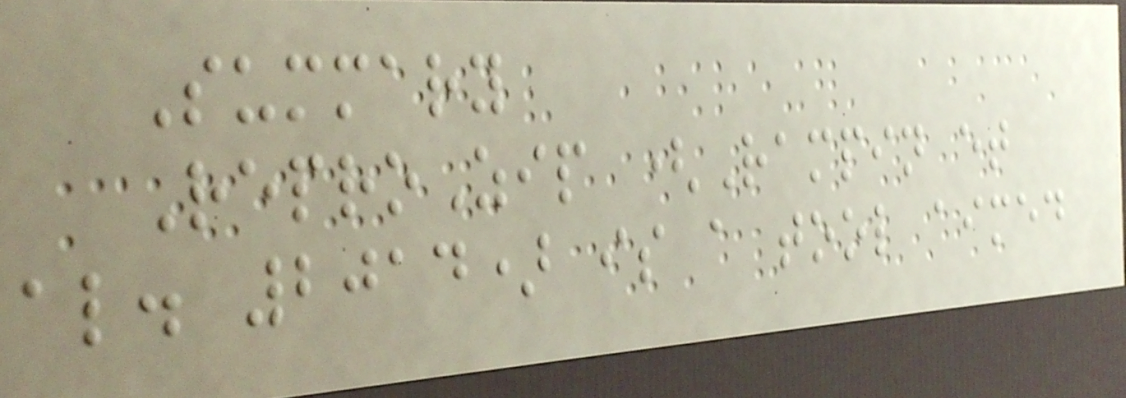Summary
ReproZip (Rampin et
al. 2014) is a tool aimed
